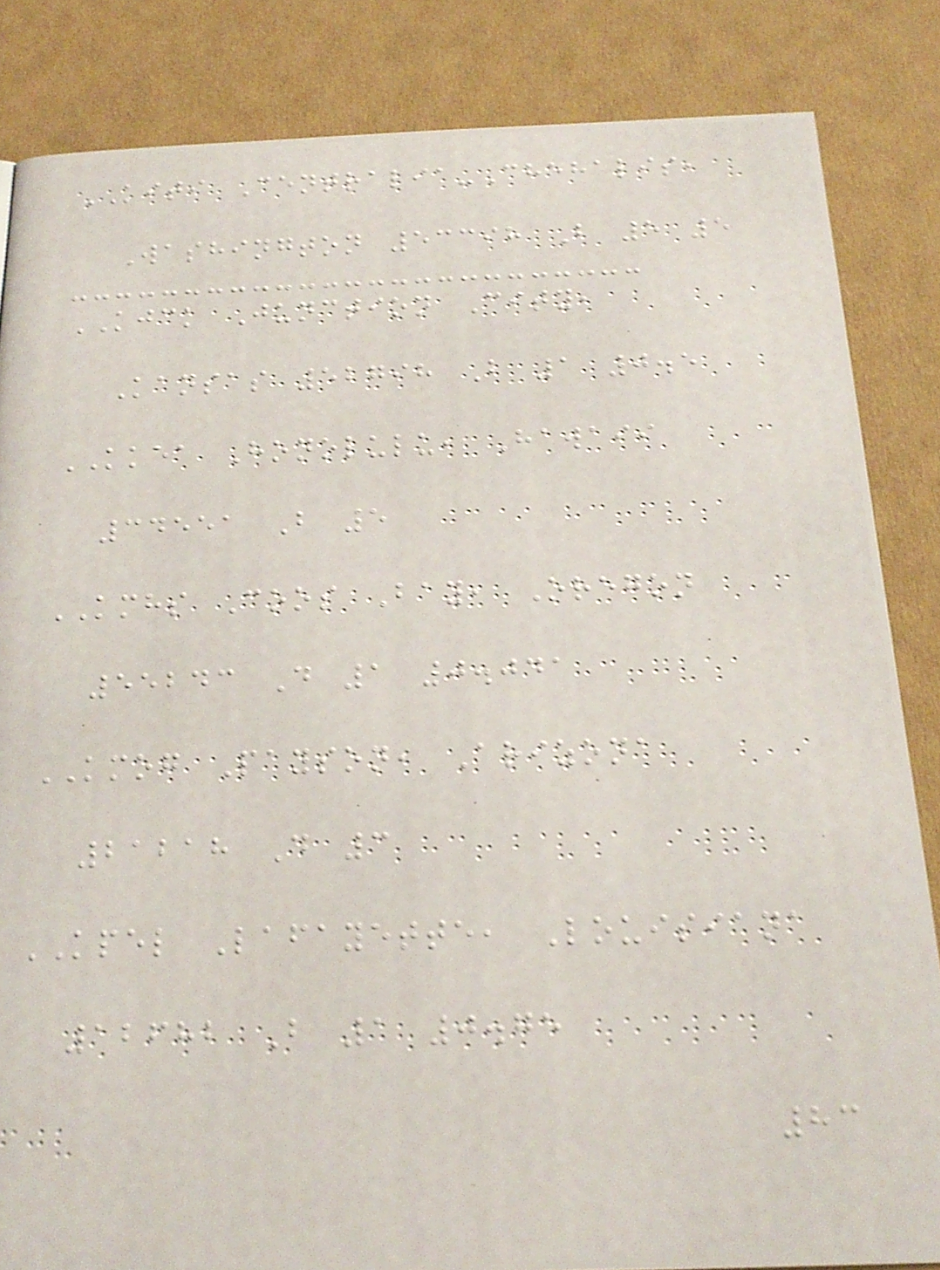KITI Centralia-Chehalis,
Washington 53398 B 5 5
KJCK Junction City,
Kansas 52798 B 1 0.5
KKEA Honolulu, Hawaii
34551 B 5
KMHS Coos Bay, Oregon
55243 D 1 0.041
KMOG Payson, Arizona
21218 D 3
KPEL Lafayette, Louisiana
12682 B 1 0.75
83
